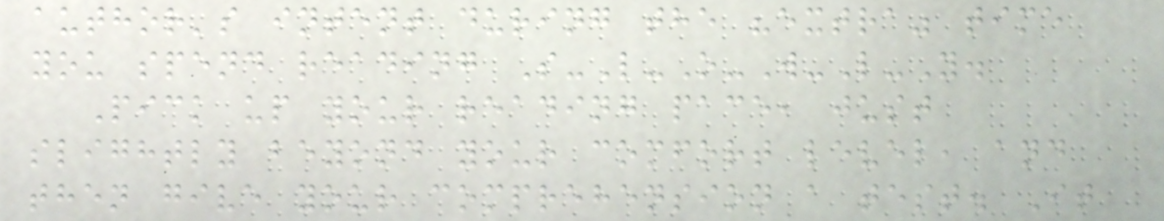author's intent during the "extra" time
you spend reading S-L-O-W-L-Y.
Pick up your reading pace, just
slightly beyond your comfort level, and
then give your comprehension a test. It
